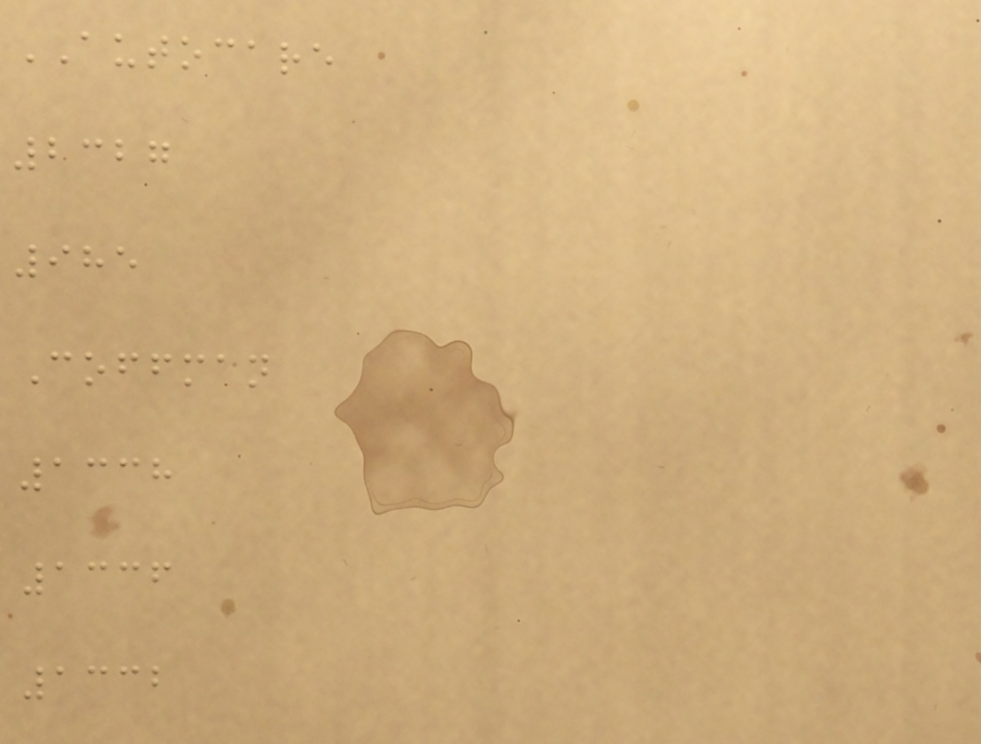AUTOCARE
2327
985
Coffman
1338
1336
1332
